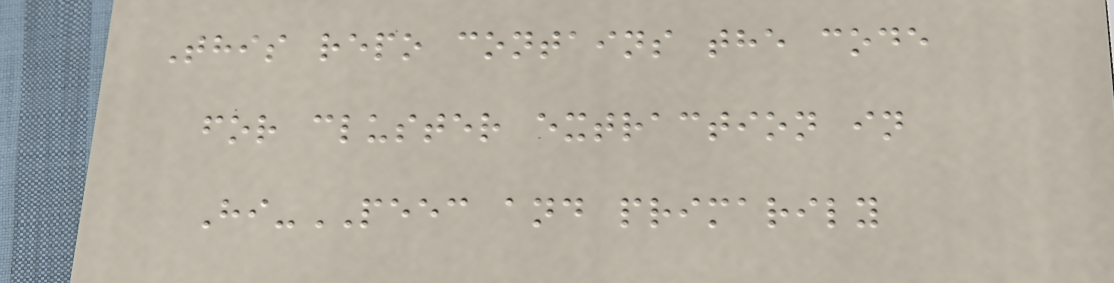This repo contains the code
for cluster extraction in
Hi-PEEC and primarily
